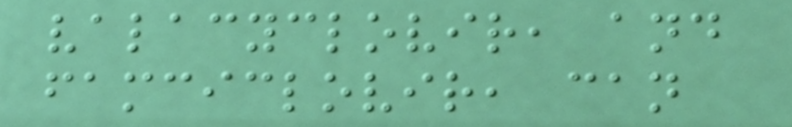valacyclovir, and
famciclovir, can
